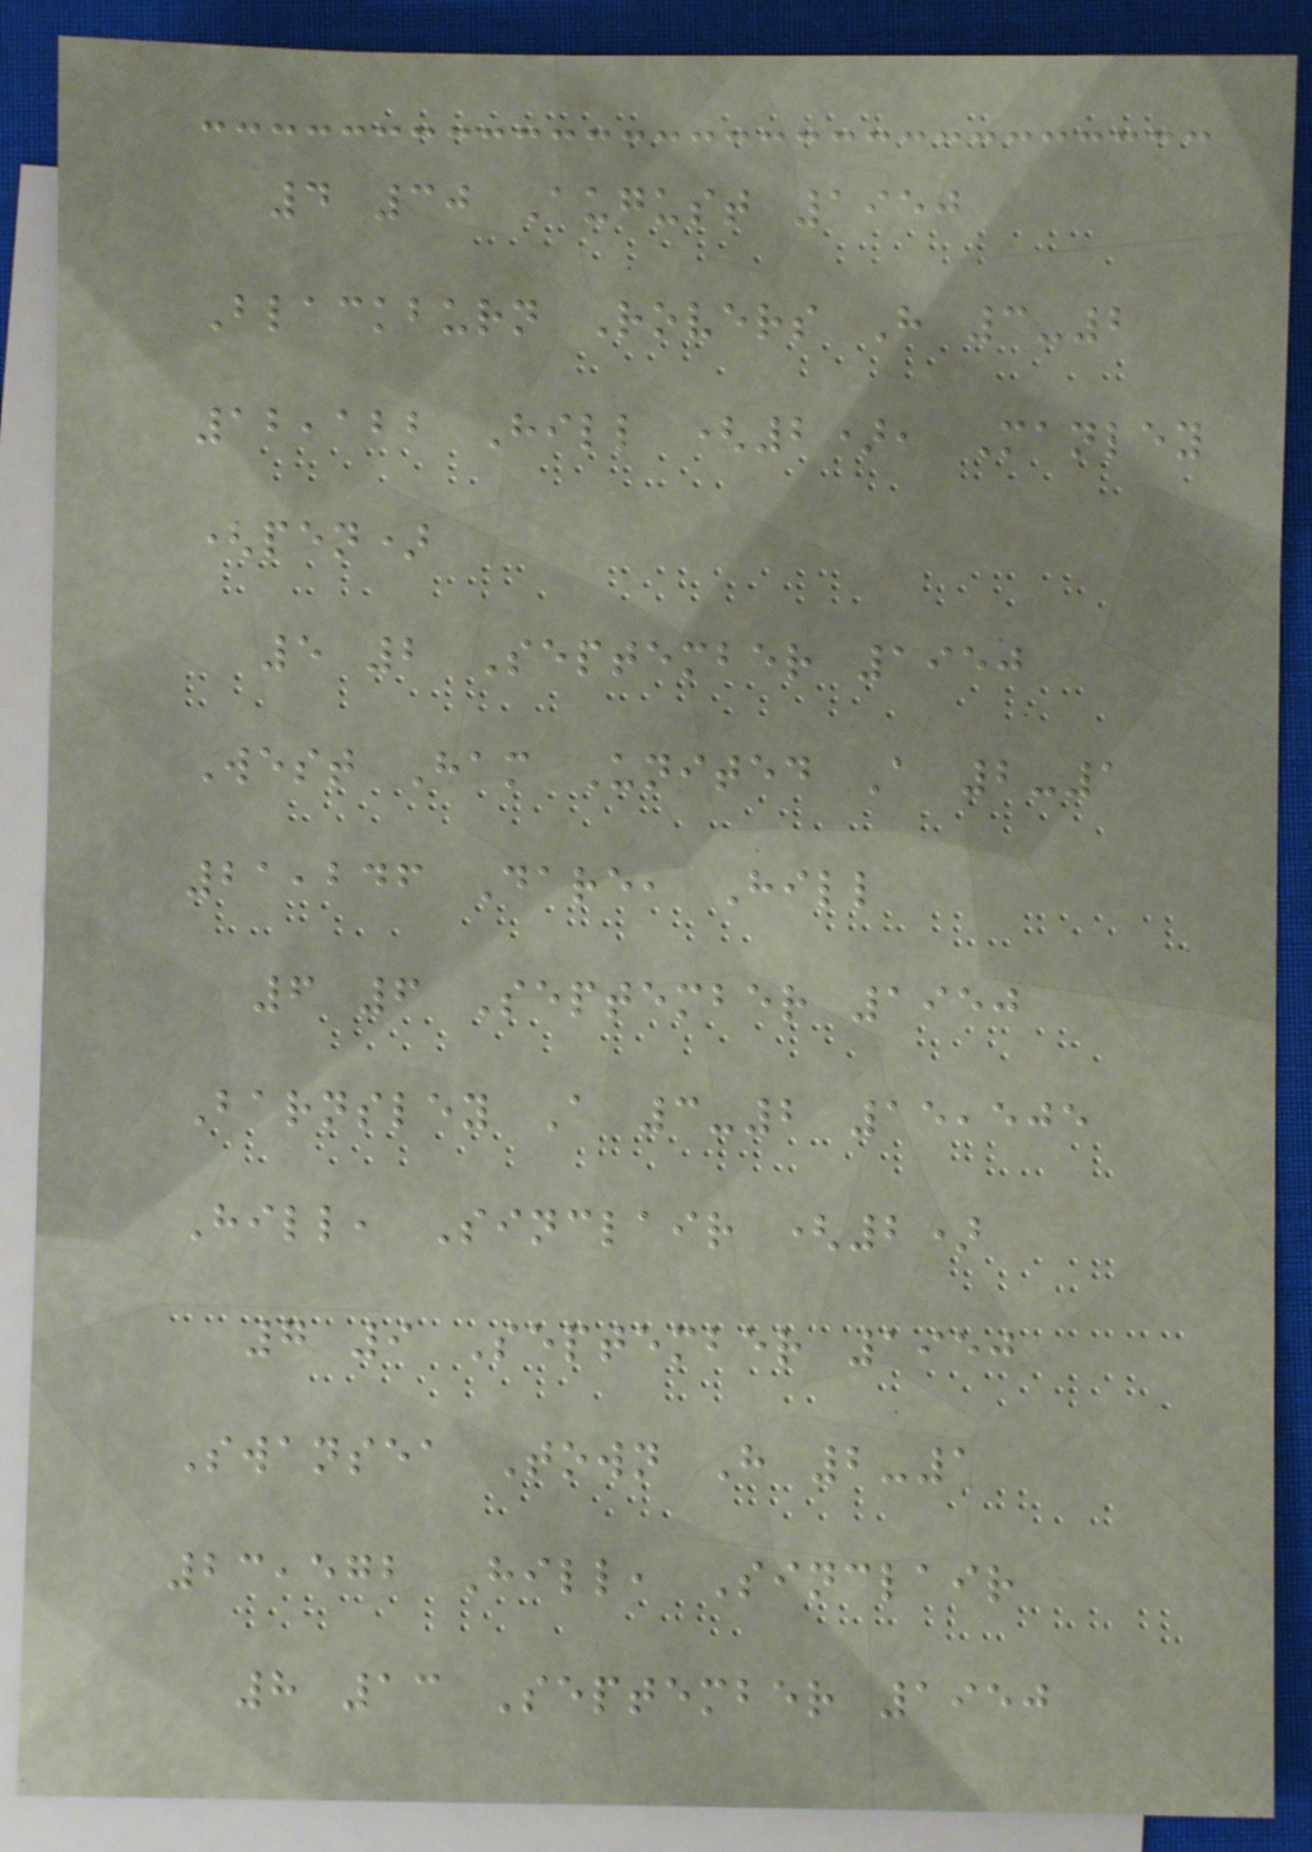4 30 August 1950
Blackburn Rovers H 3-2
12,122 Hill (2), Manley
(pen)
5 2 September 1950
West Ham United A 2-1
21,246 Dare, Hill
6 6 September 1950
Barnsley A 3-2 15,505
Hill, Sinclair (2)
7 9 September 1950
Swansea Town H 2-1
23,572 Hill, Sinclair
8 13 September 1950
